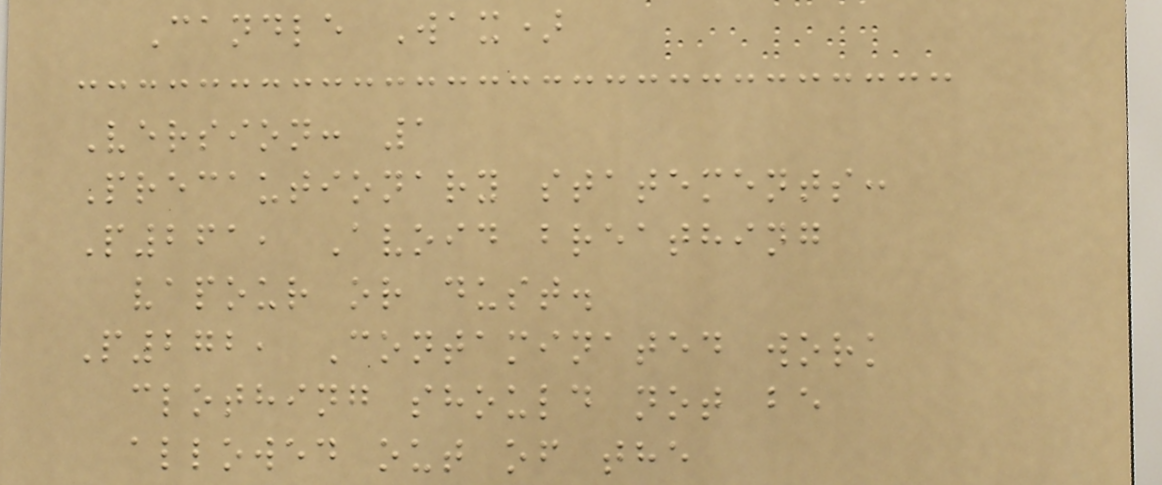Candle Wax)
Version: 1
Precautionary statements:
P261, Avoid breathing
vapour or dust.
P272, Contaminated work
clothing should not be
allowed out of the
